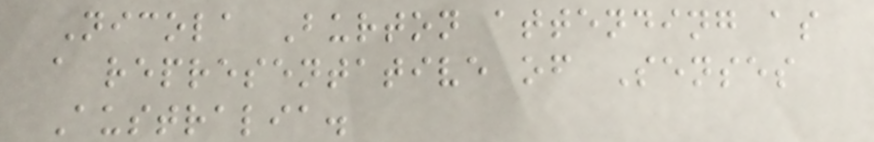Nicola Burton attending as
a representative of Senses
Australia.
